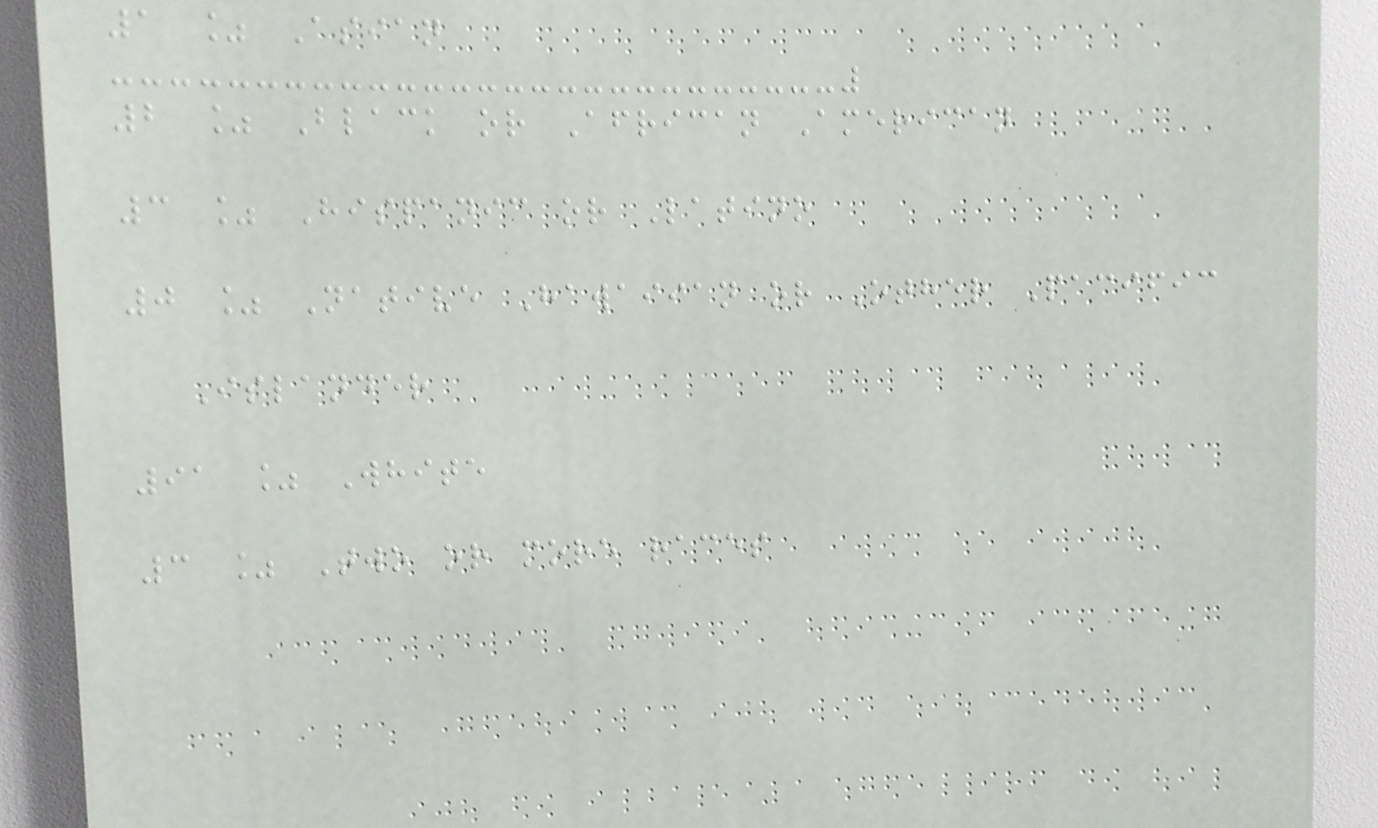1 % Asian
2 % Black or African American
3 % Hispanic or Latino
0 % Native Hawaiian or Other Pacific
Islander
91 % White
3 % Two or more races
